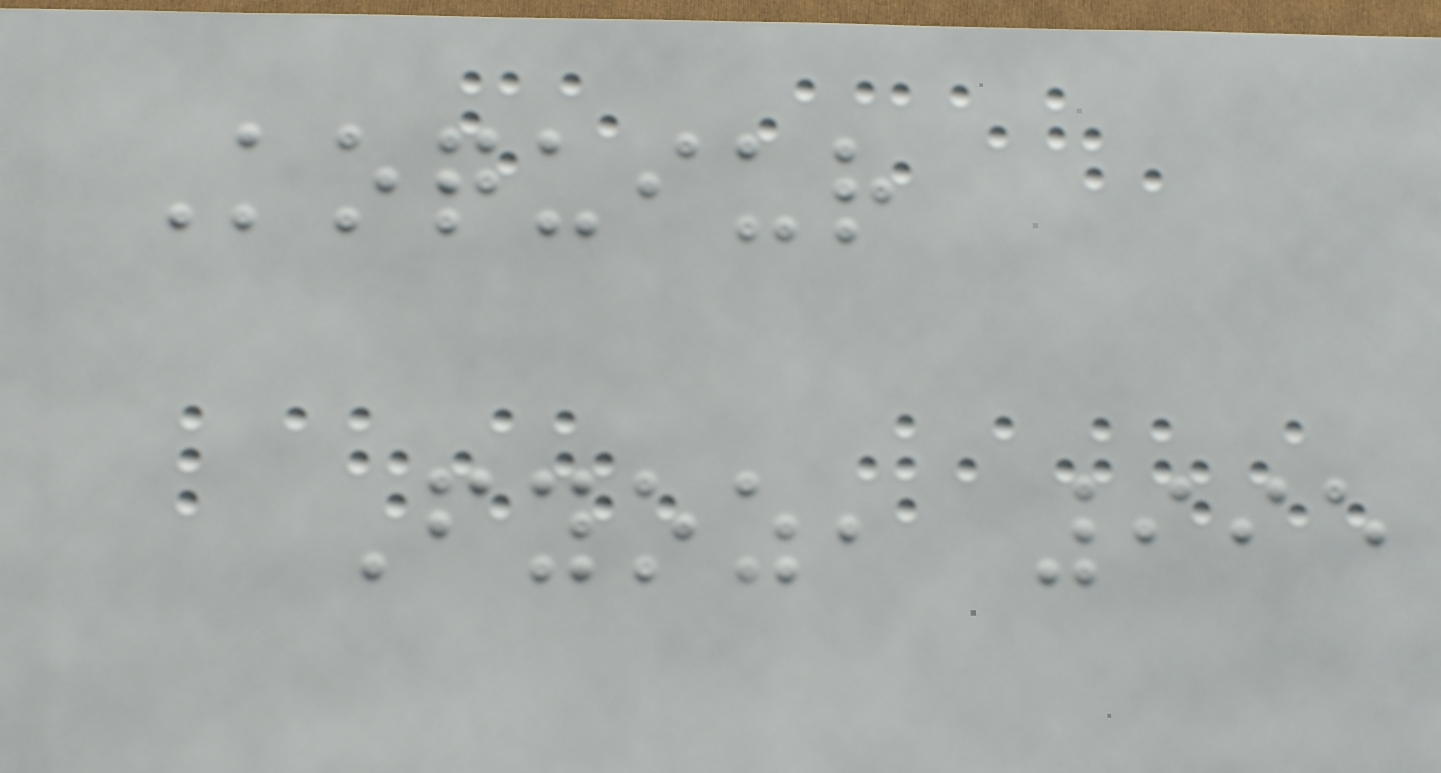Koquiur
Fyoz, 995
